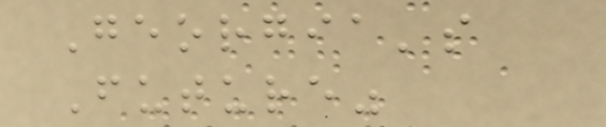Georgia's
Future"
